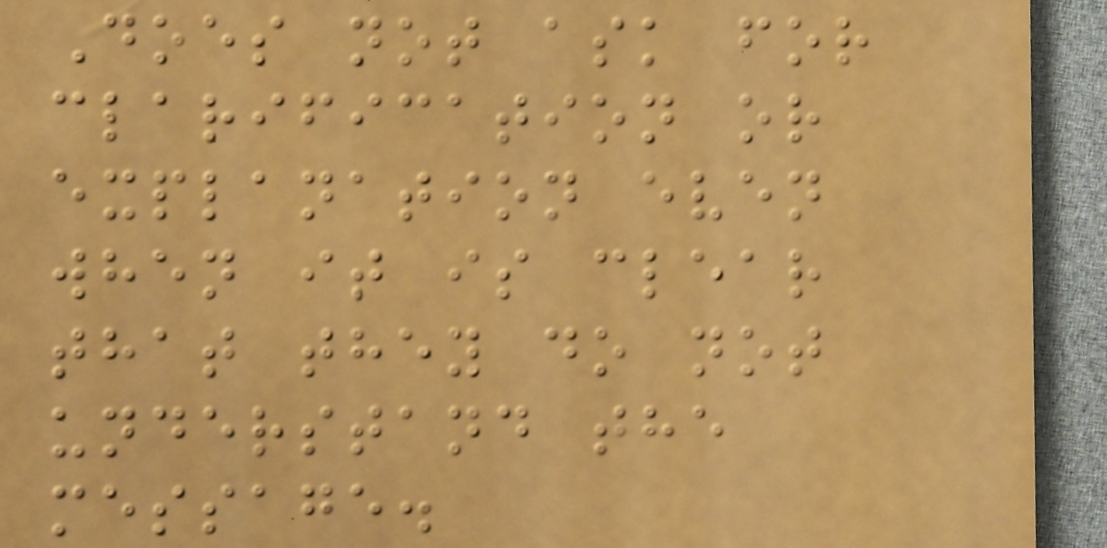Does not ask for
clarification or
explanation even
when it is clear
that they do not
understand the
message.
